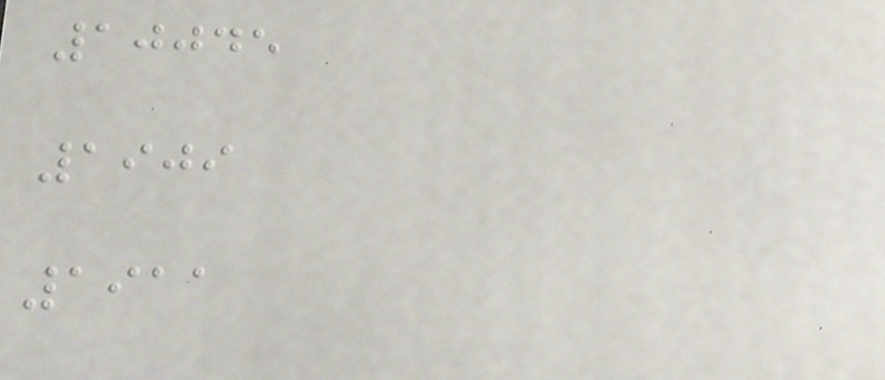10045
1909
1911
